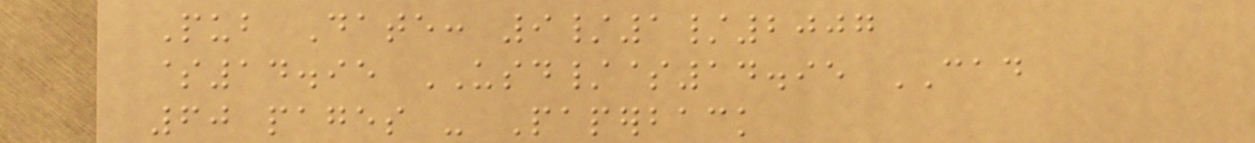Pub Date: 9/1/2007
$14.95 USD/$14.95 CAD
60 pages - Paperback
